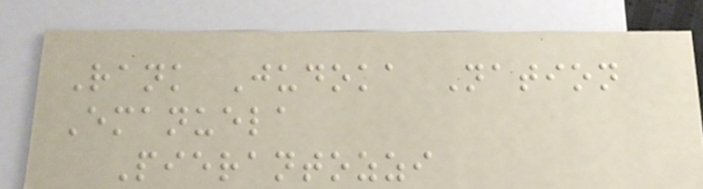Rank Judoka Nation
Emanuela
Pierantozzi
